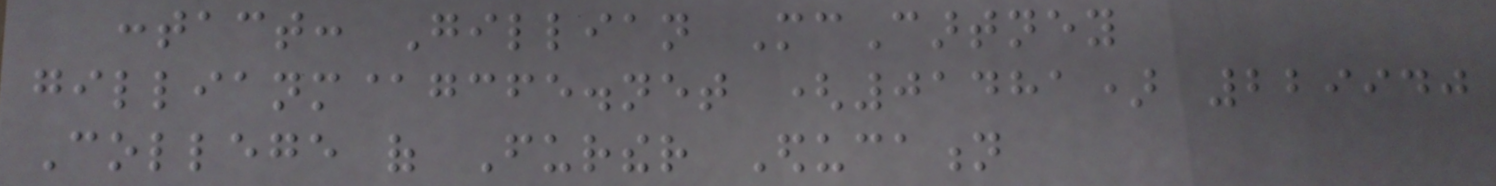contact: Gillian McCartney
gillianm@gcfe.net (01481) 229940
College of Further Education
